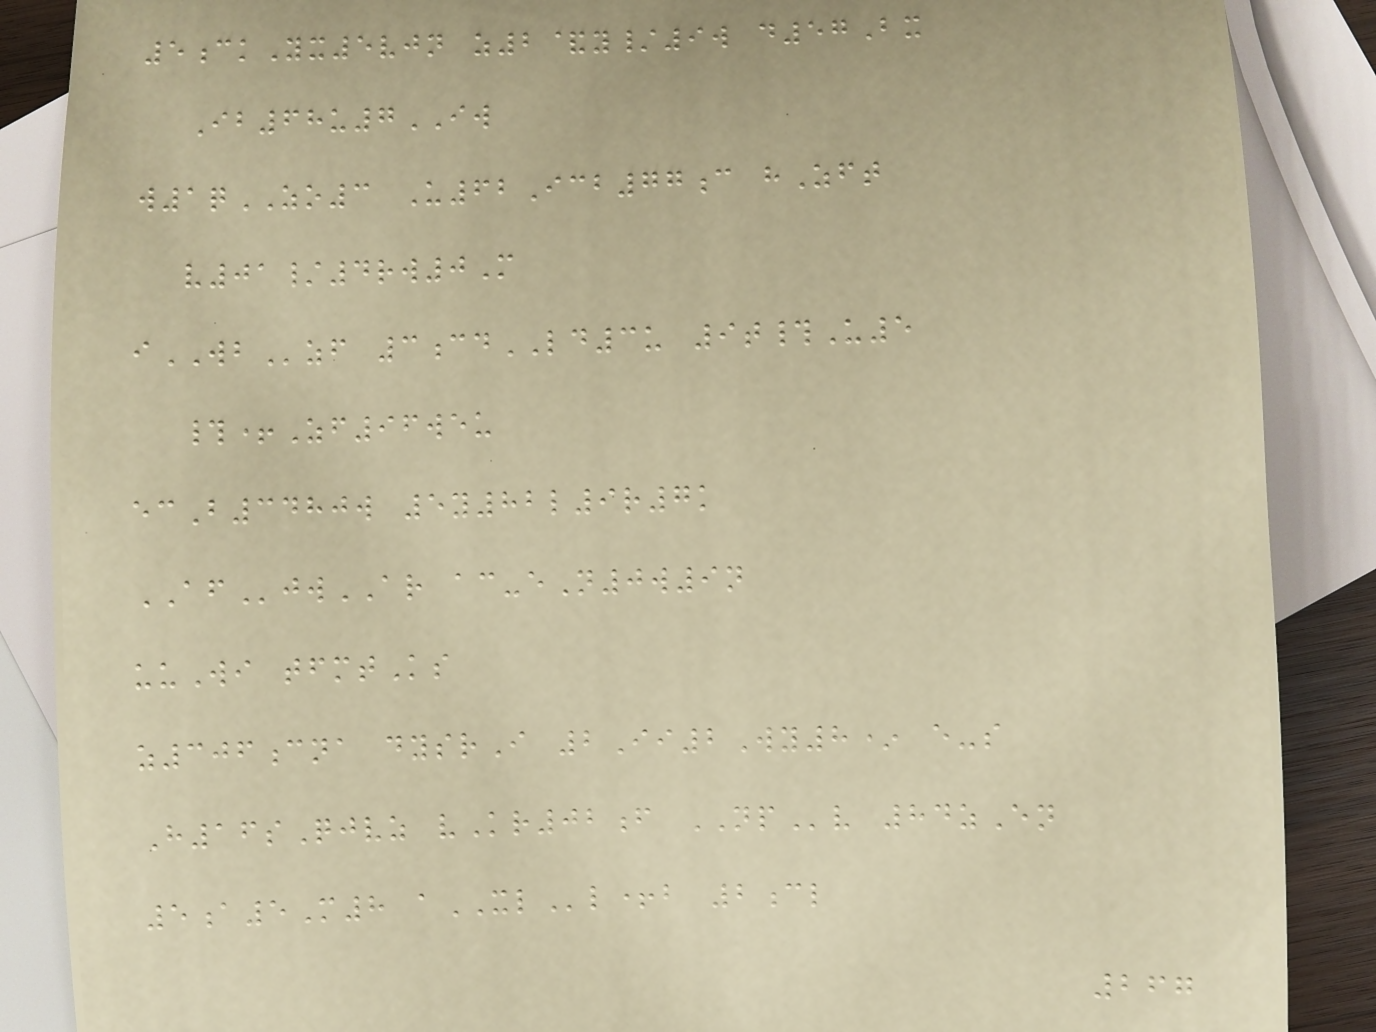5ckYx5vjn z2&y/9w d57Bx
Ib68u7IW
w1qZO3 U62Icb77c hZft
v01/4rw0M
iWBzf 3cdLD3u 9t#U5
#+Zf96weu
ecB3480w 5y82l9r7k
AFjwAR ac-eN0w9n
uuWi tfmtKs
z306cna dysrI 2Ii2Wy8* e-s
H16sQjvz vKr02f NPv 84zEn
5a5M8 aXLl+b 2cl
267
